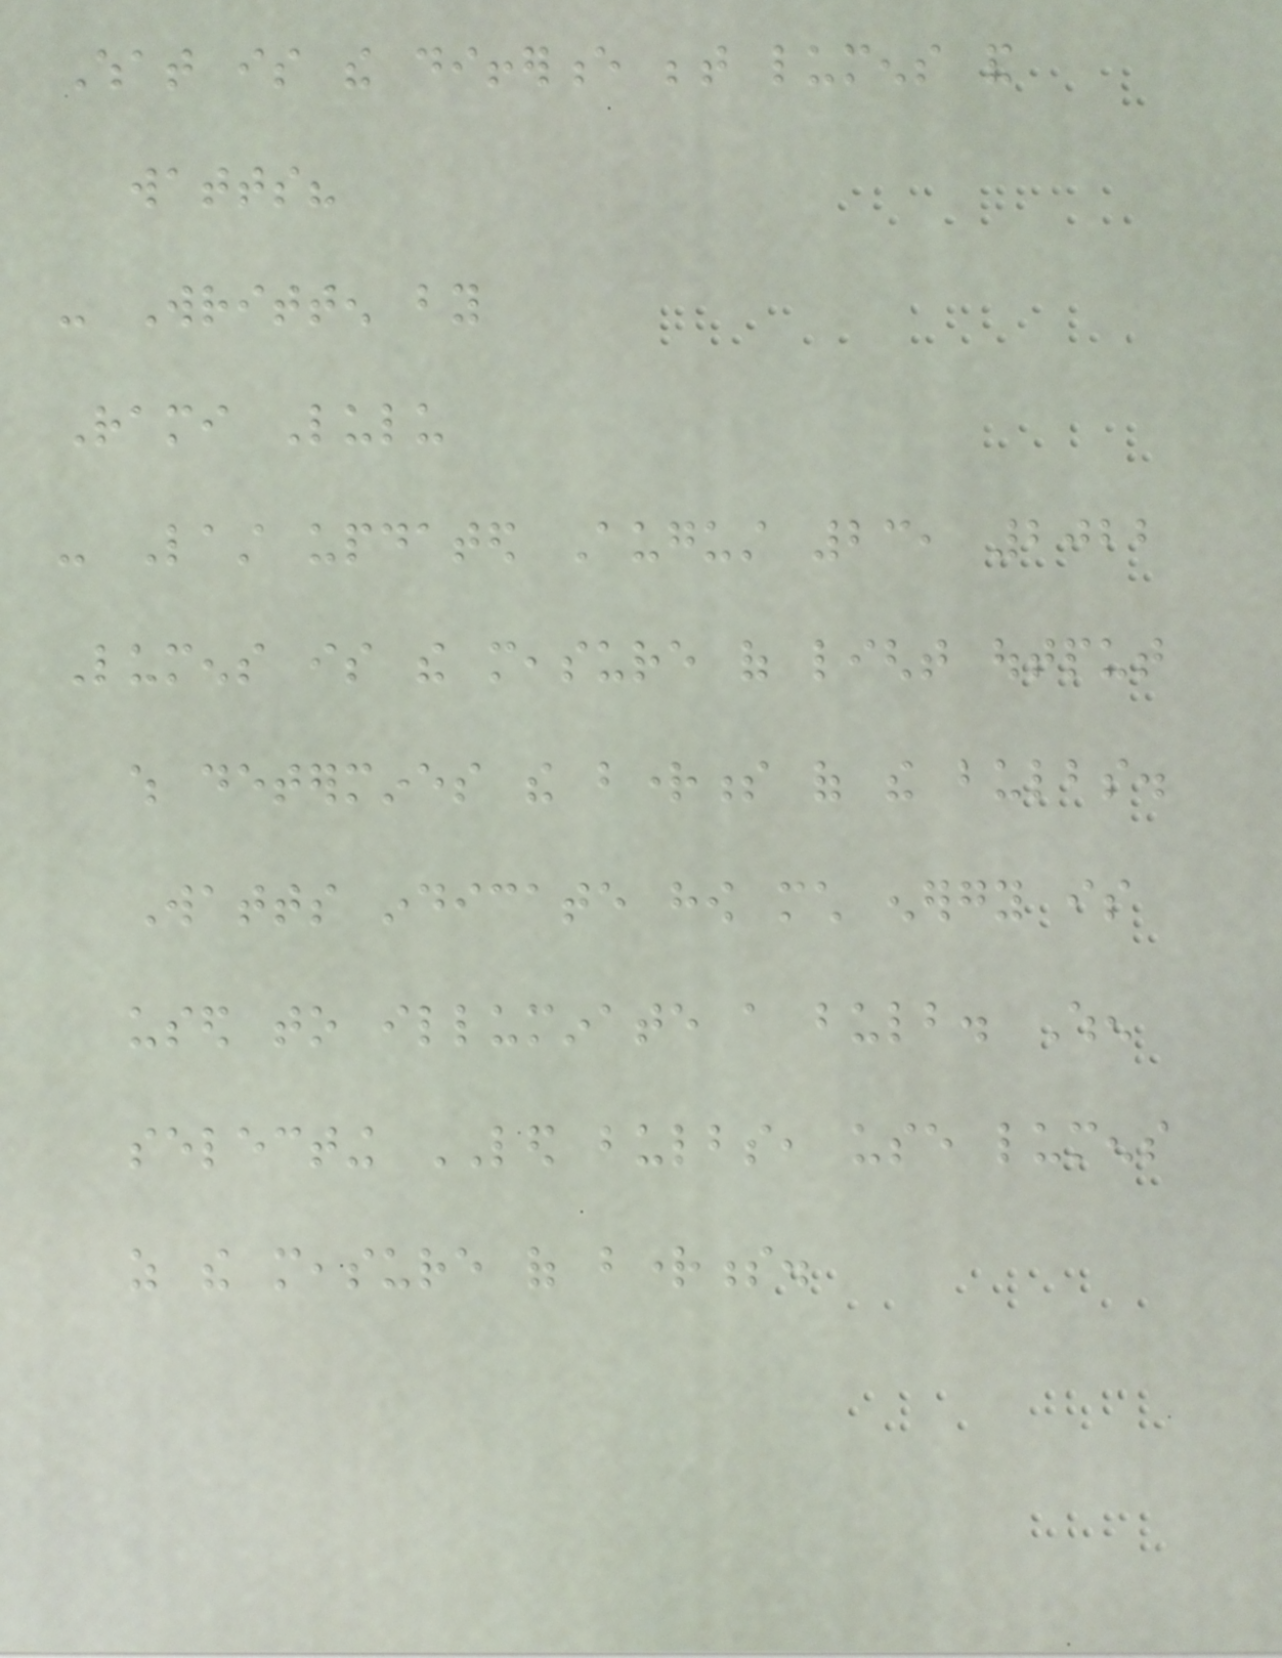What is the difference between lumens and
watts?
- Written by
Rami Lulu
- Last updated August 23, 2022
Lumens is the measure of light output
which determines the brightness of the bulbs.
Watts indicate how much energy is
used to illuminate a bulb. When
selecting LED bulbs, use lumens
as the measure of brightness.
